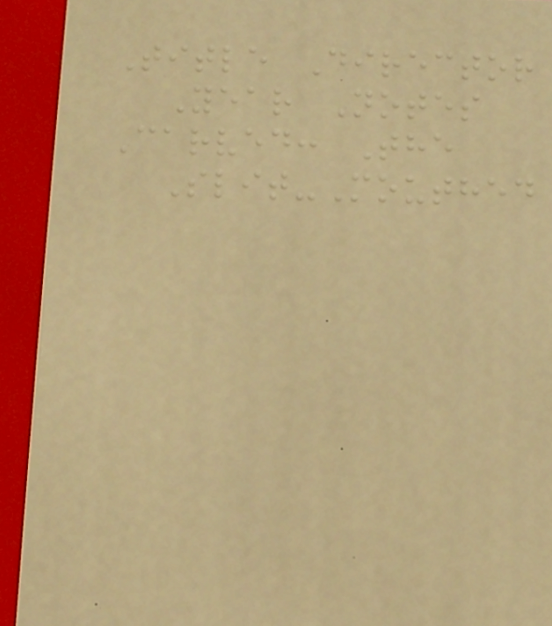Title Director
Year Notes
Carved: The
Slit-Mouthed
